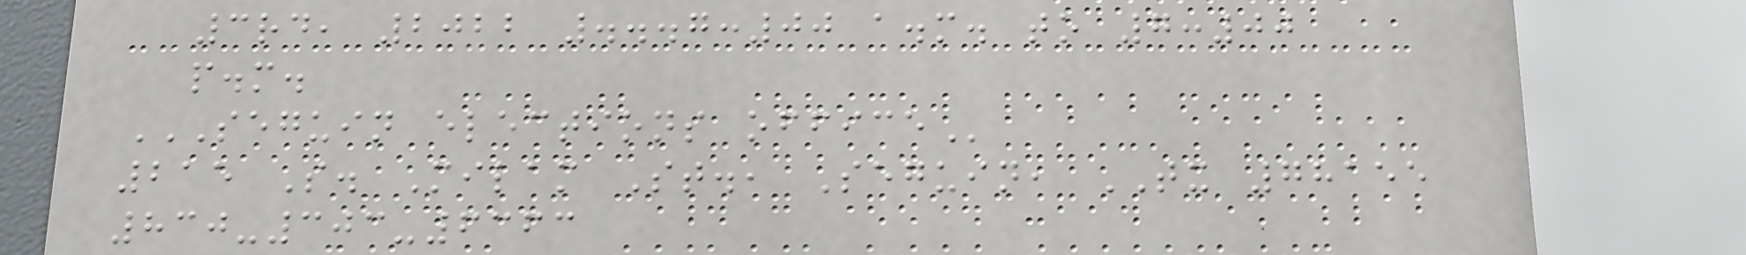3rd, 2022 ...7:00 a.m. to 7:00
p.m.
SEGUIN ELECTIONS OFFICE
215 S. Milam St., Seguin, TX 78155
830-303-6363
